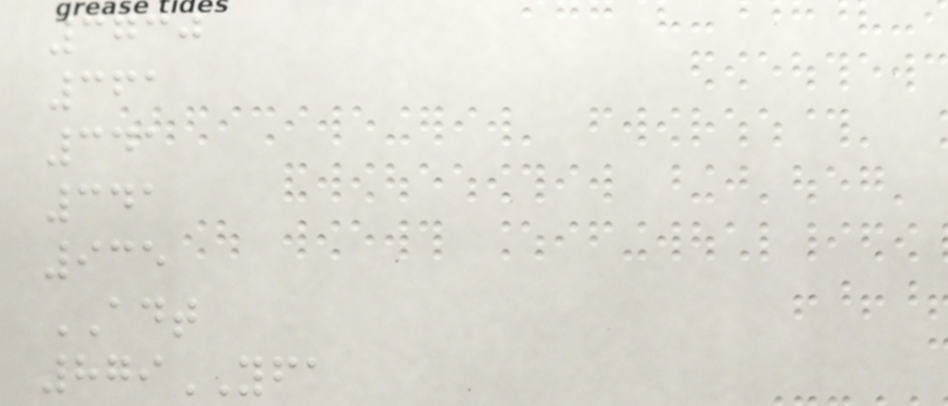3730
361
341
341
935
ADT
879YFA
